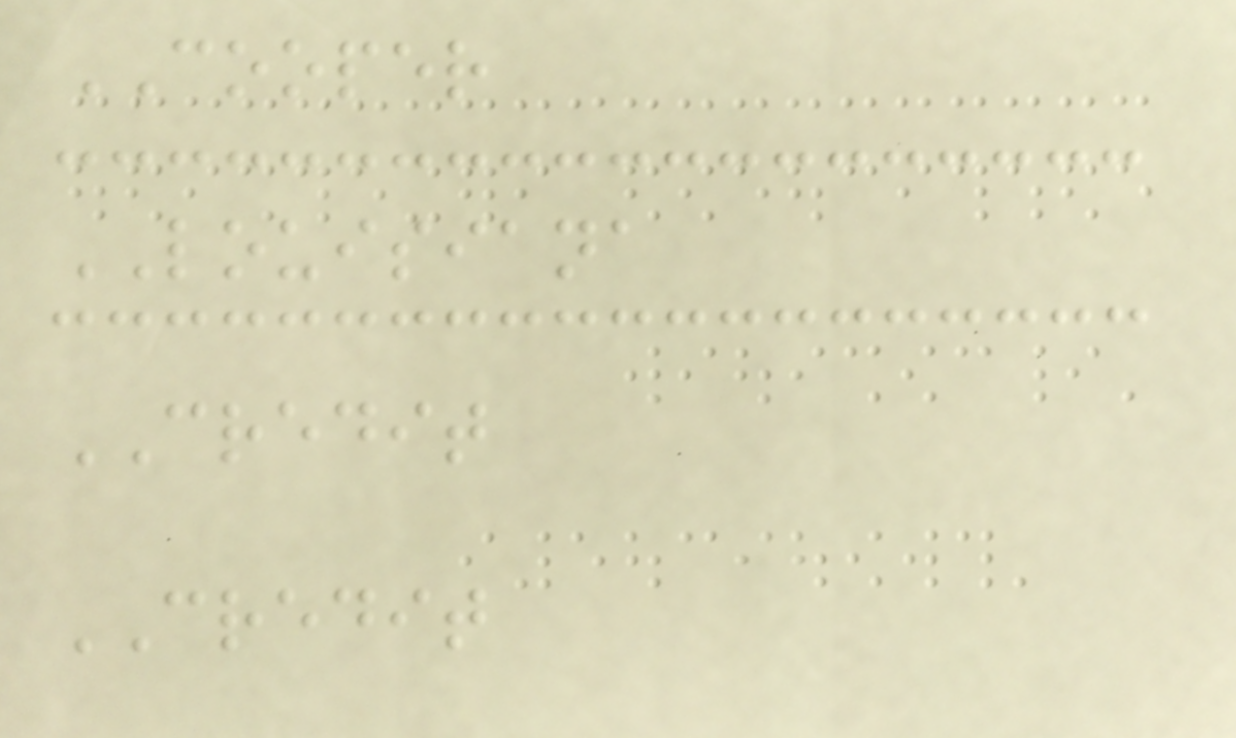COOPER
LOUISIANA
CREDIT
CREDIT
